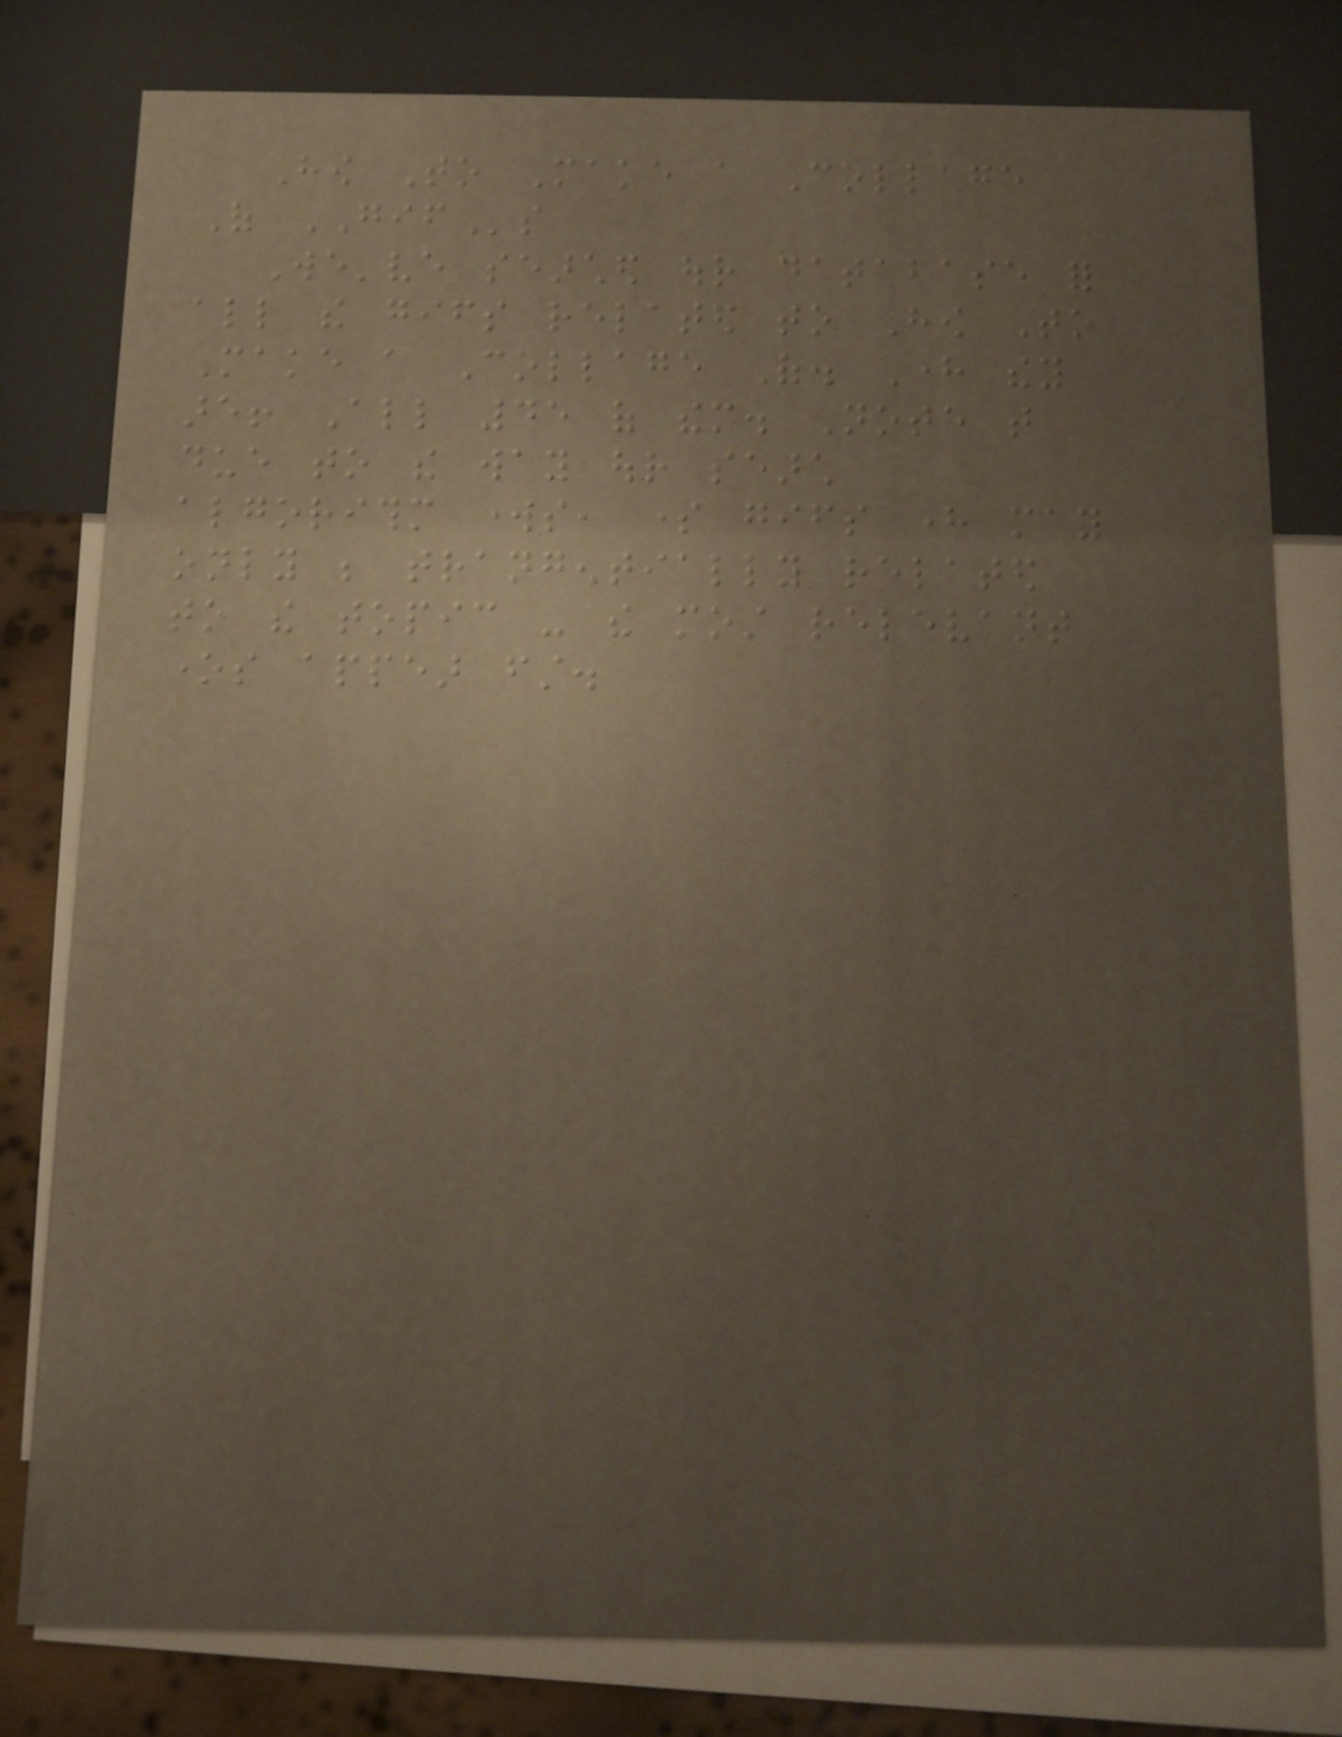How To Make a Collage
Of GIFs
We've searched our database for
all the gifs related to How To
Make a Collage Of. Here they
are! All 45 of them. Note that
due to the way our search
algorithm works, some gifs here may
only be trangentially related
to the topic - the most relevant
ones appear first.
